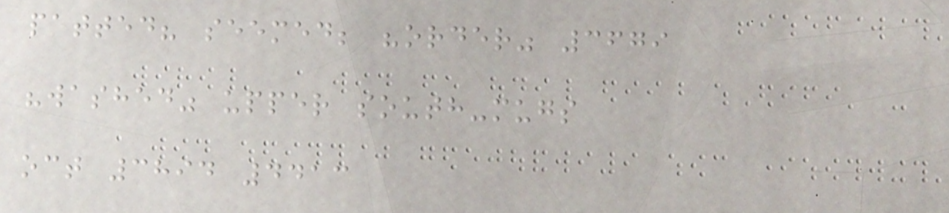patted? seemed; "order" 3679
"washed" upper south-mugs
oct 3894 4413
